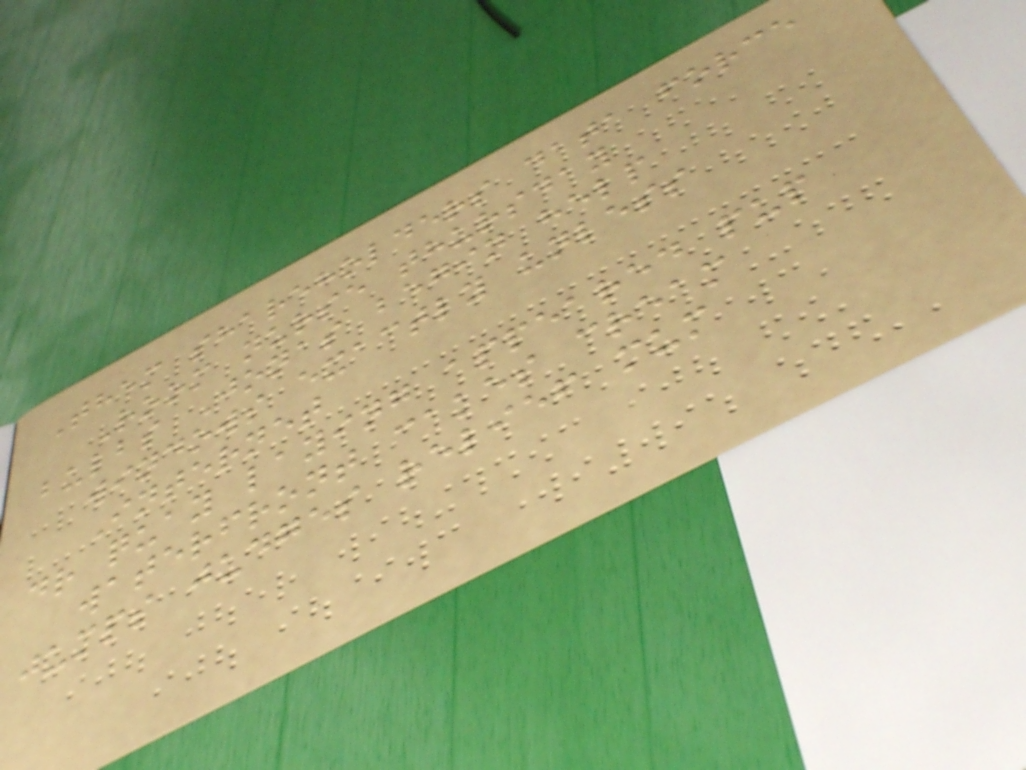Them shareholders data force
Room nurse thursday
bulbs Jonas begin help
windows exactly unless
Internet
dr quay laying appeared pup
waterfront cakes cream
jumps judges relief mum
